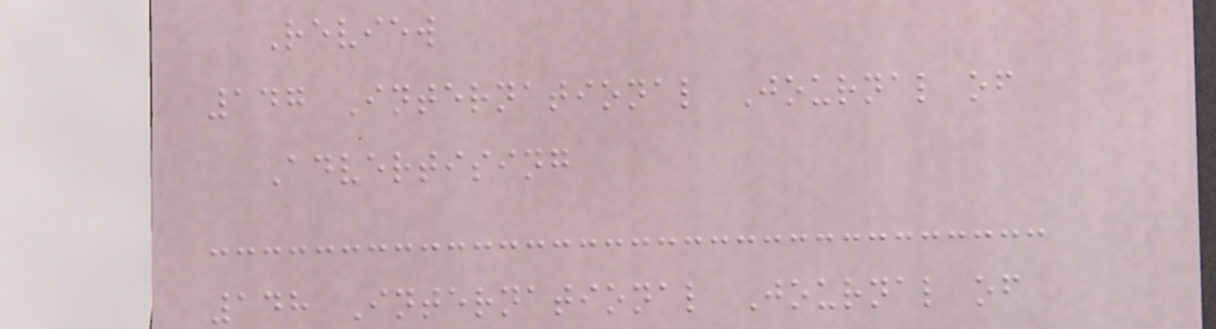Review
147 International Journal of
Advertising
148 International Journal of
